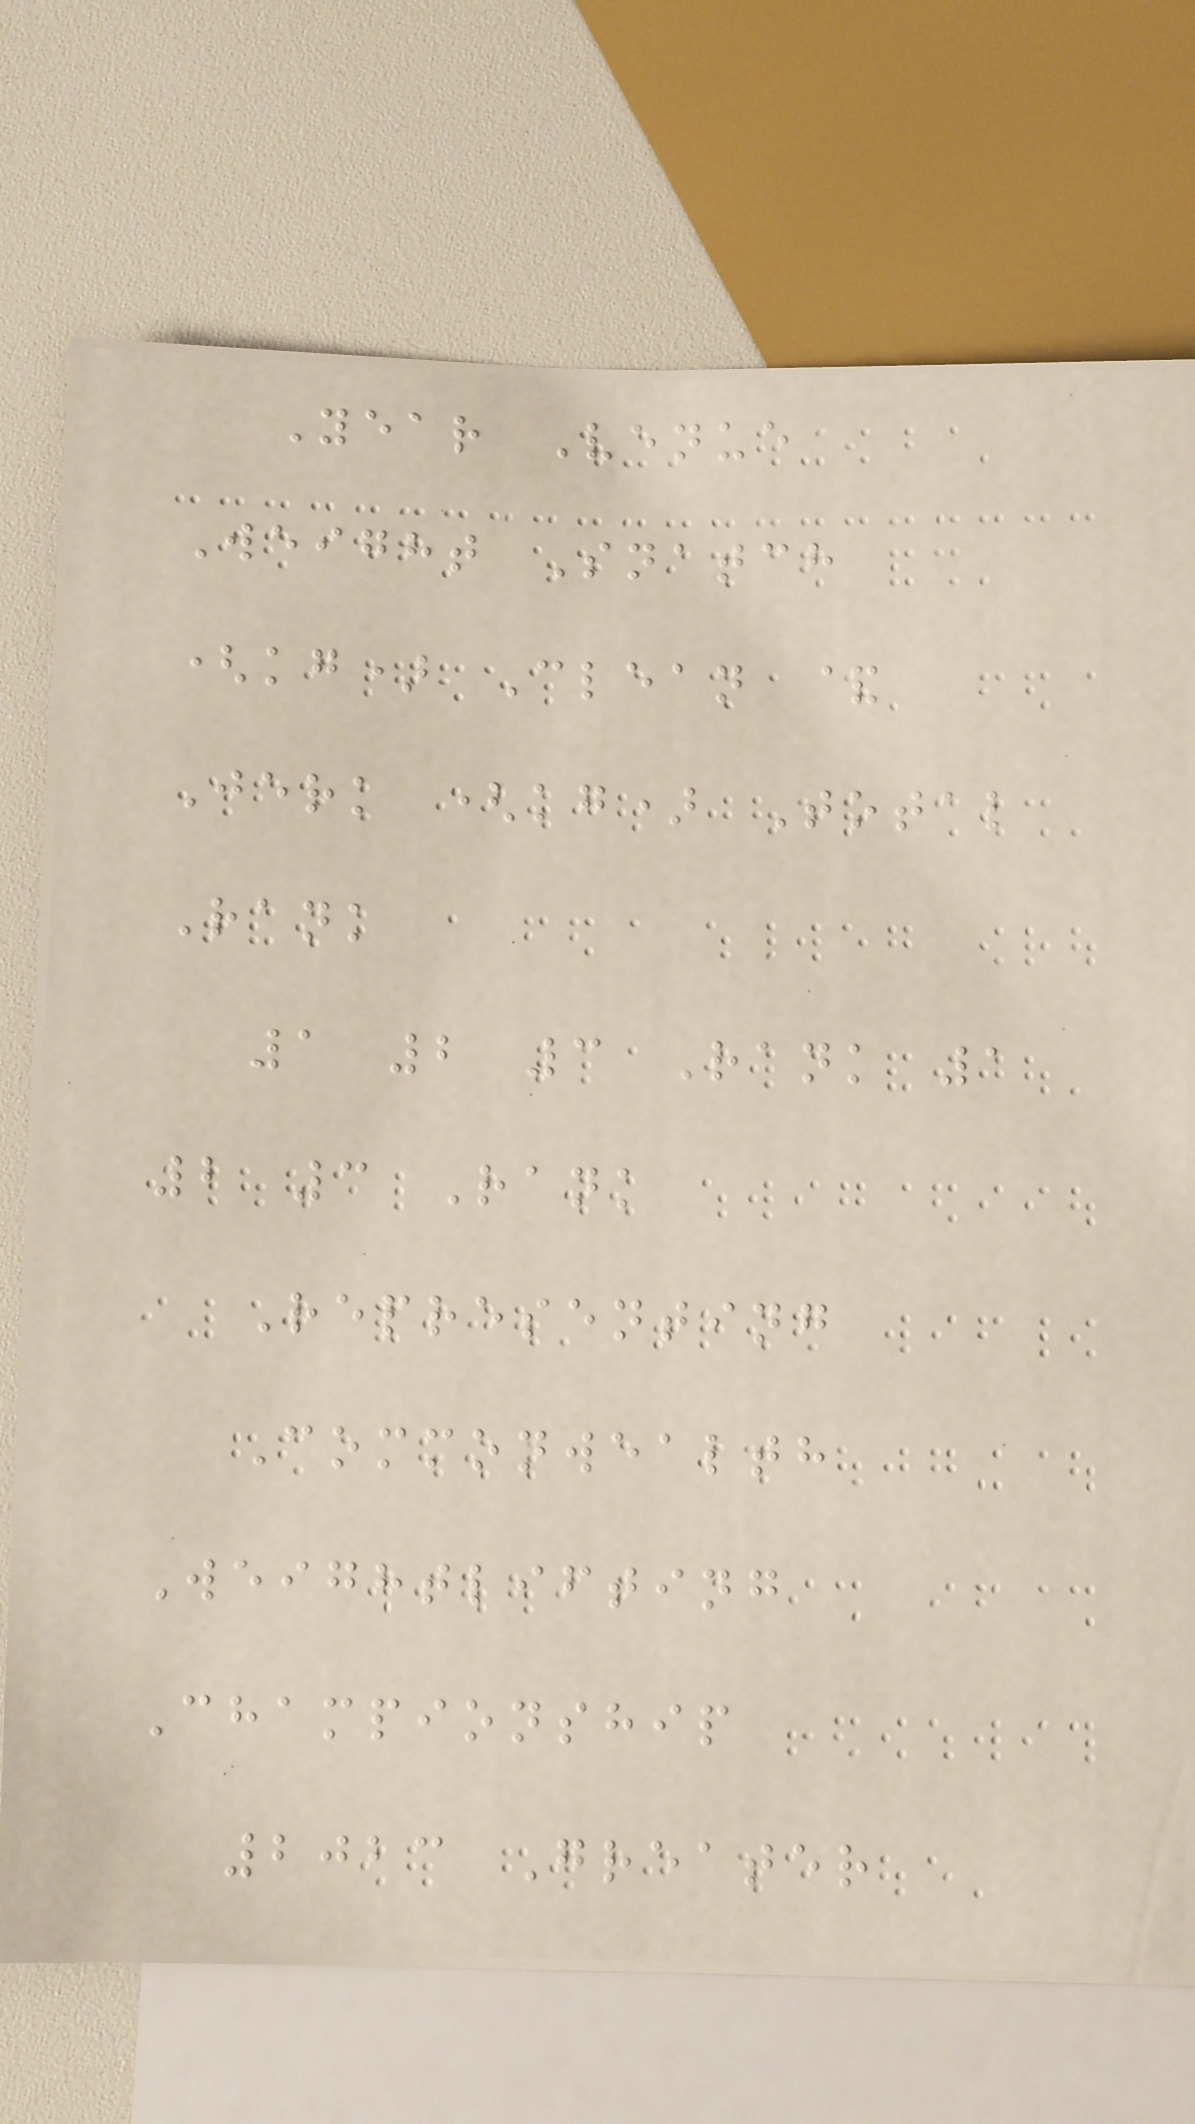Year Venue
Weight Snatch
(kg) Clean &
Jerk (kg) Total
Rank
1 2 3 Rank 1
2 3 Rank
Representing
Commonwealth
Weightlifting
Championship
2023 Greater
